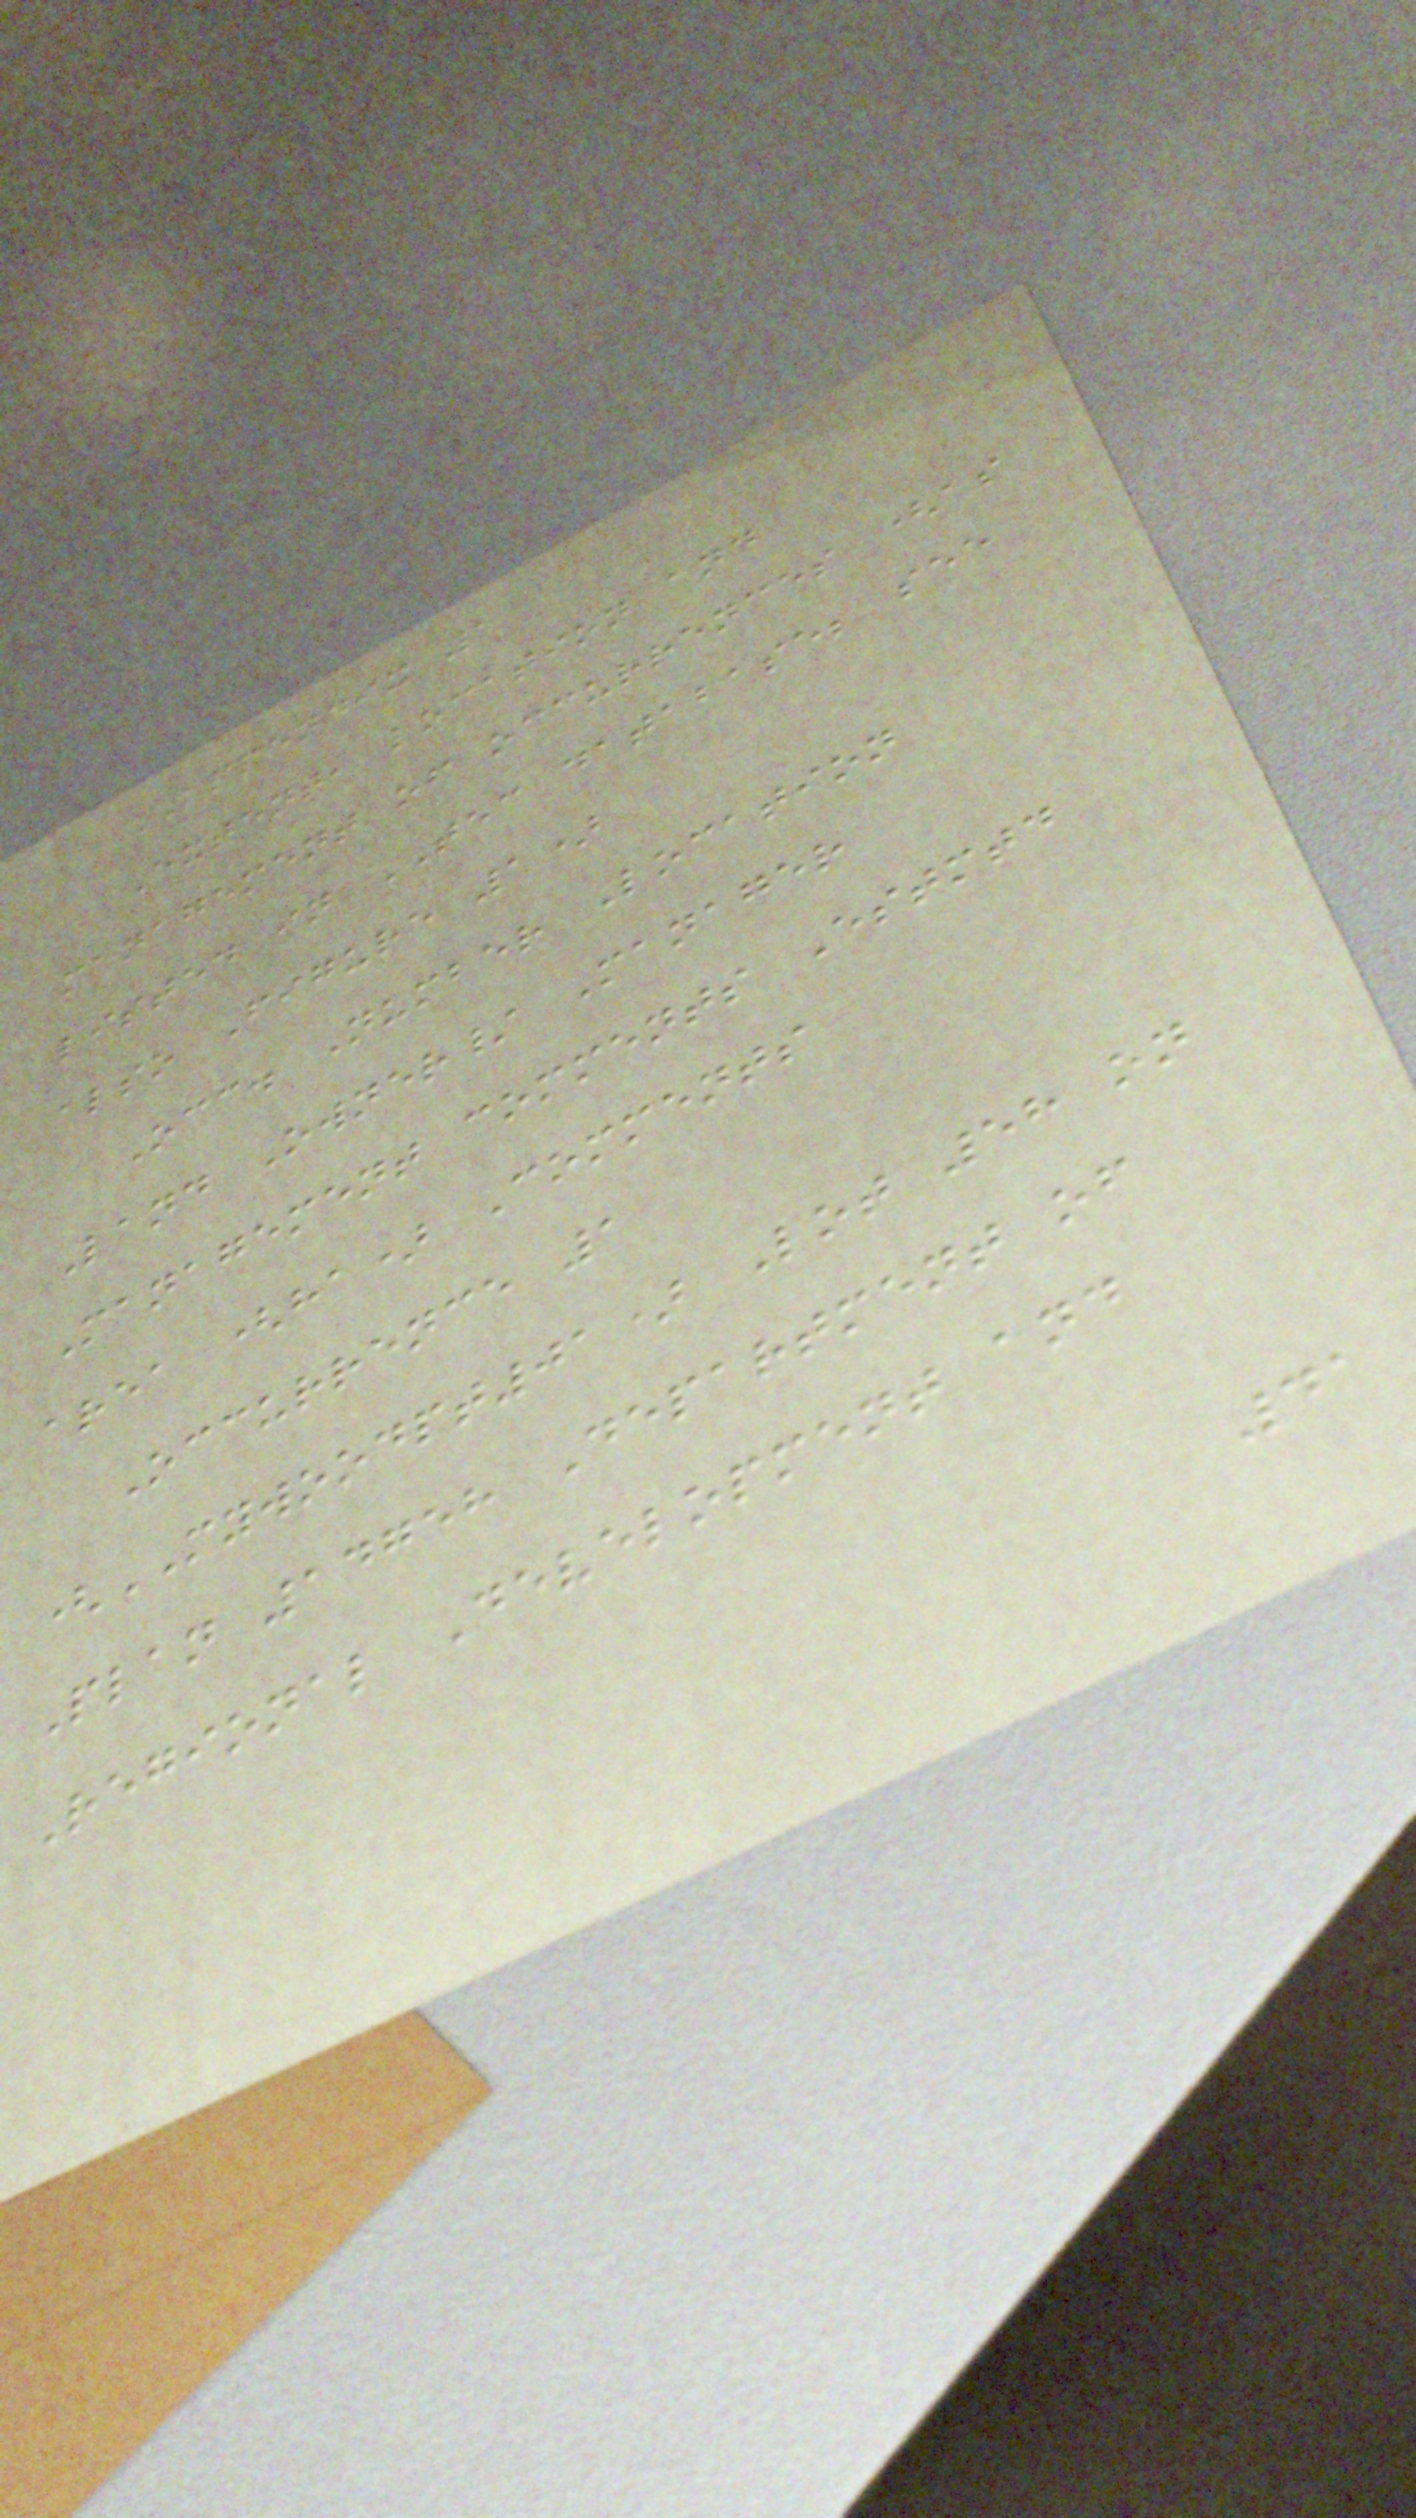APPENDIX 1
Extent, location and
management of occurrences (as
listed in TEC database; see
also Figure 1)
Occ. Number Location
Land Owner/ Manager
Management comments Estmtd
area (ha) Comments
Occurrence 1
(MYWOODPT01) Lot 58 on
Plan 14758 Department of
Regional Development and
41
